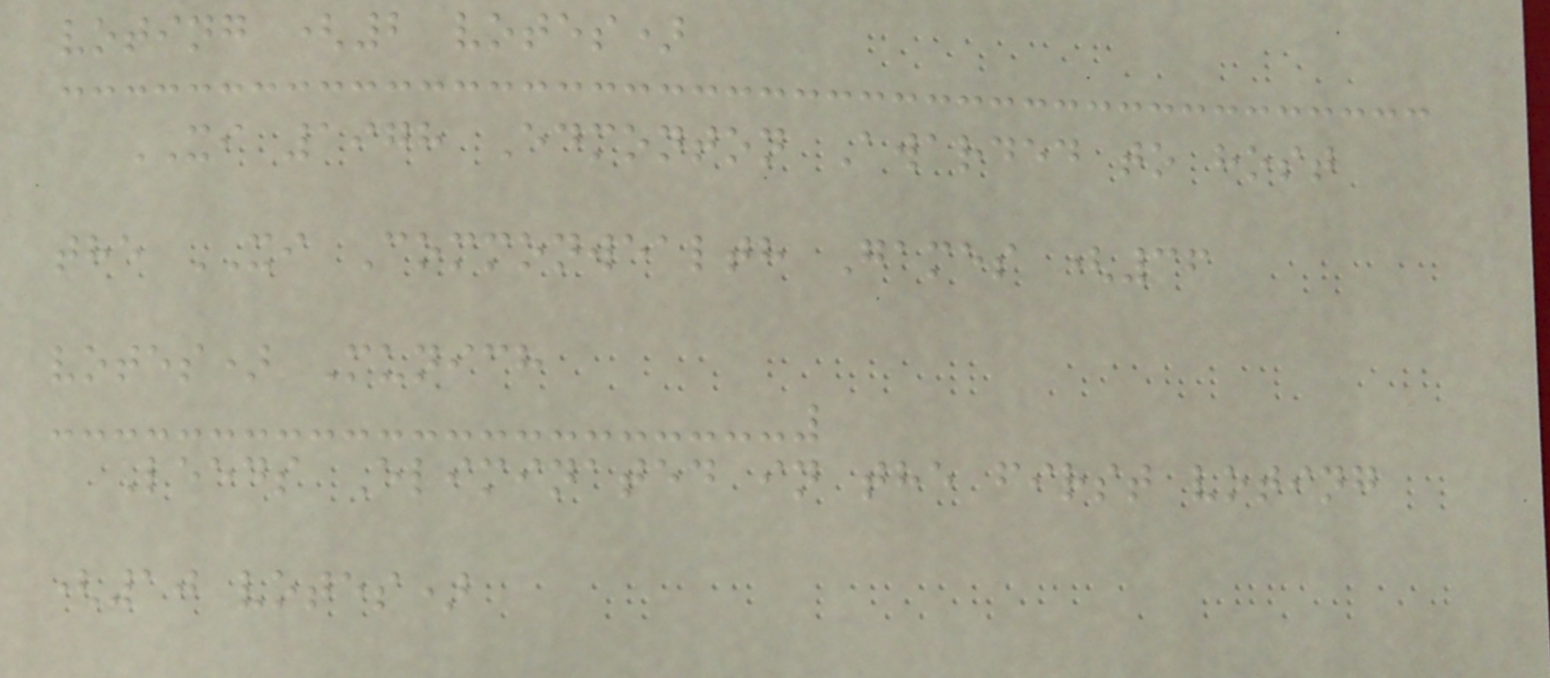voting (2 votes)
XI 1978 Edmonton Awarded to host
the XI Commonwealth Games (36
votes) Munich
Leeds Eliminated in the first voting
(10 votes)
